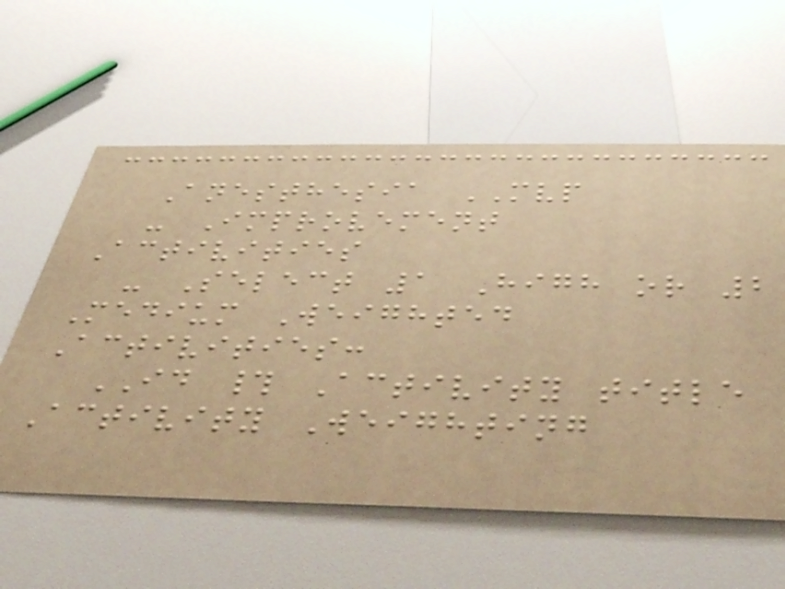Anesthesia MVP
- Improvement
Activities
- Select 1 High or 2
Medium Weighted
Activities:
ID # Activity title
Activity Weighting
